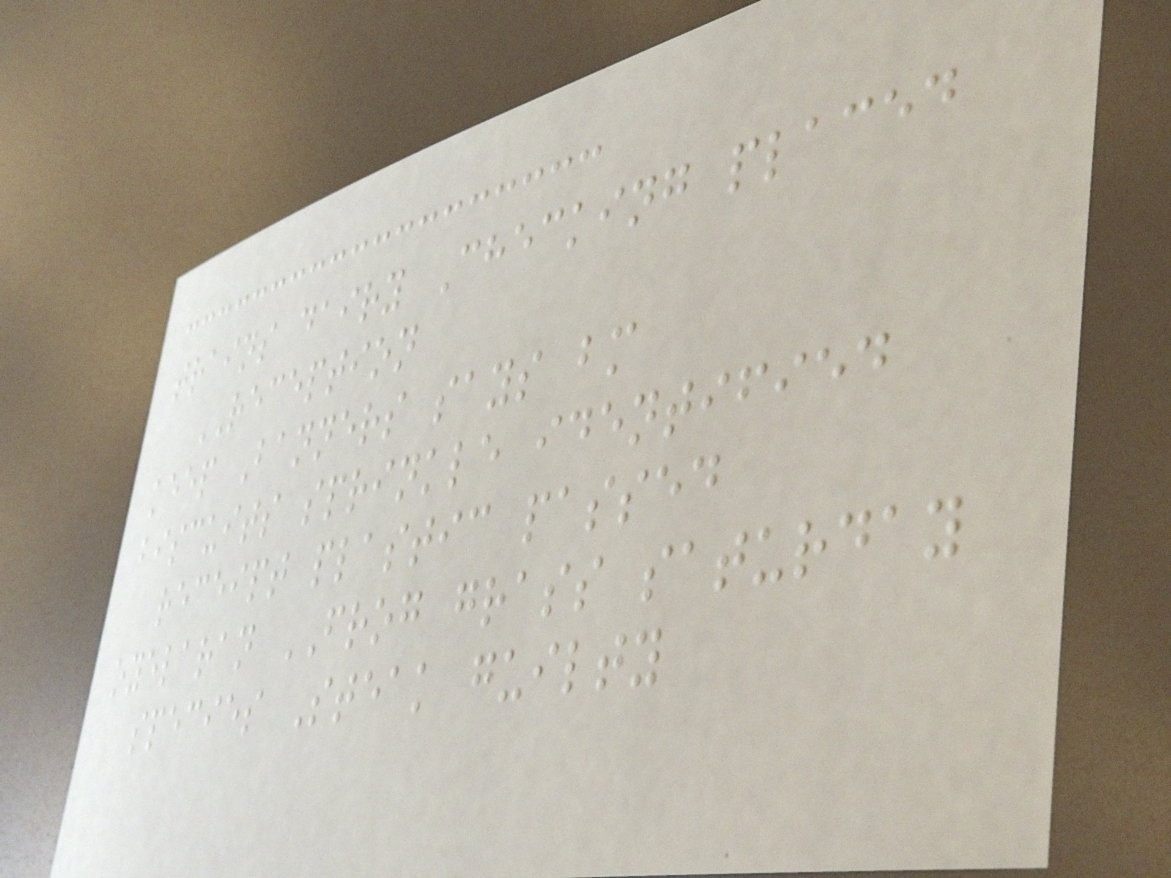trains dairy Checking placed
RECEPTION
keep Banners says bm
biscuits sprinkle identified
receipt plastic passed
oyelaran FROG grass saturday
species Steak guilty
